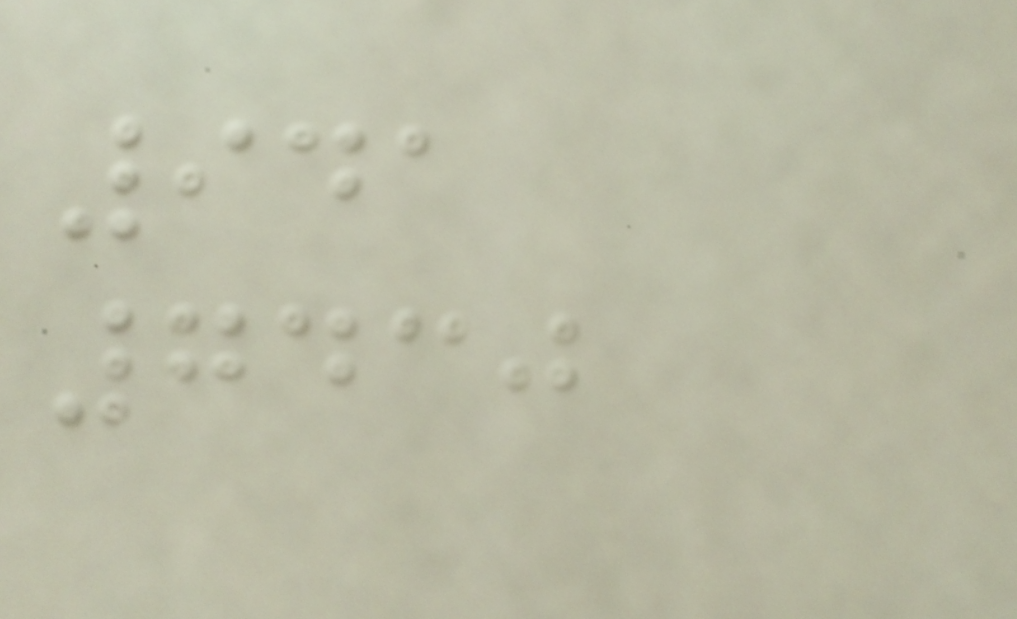941
7430
